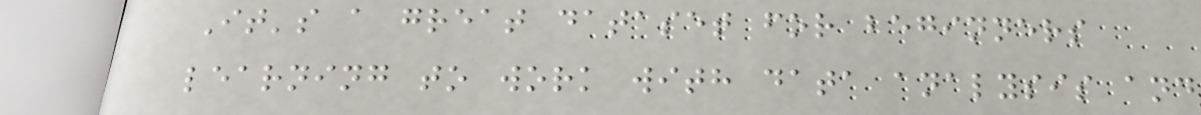It's a great dataset for beginners
learning to work with data analysis and
